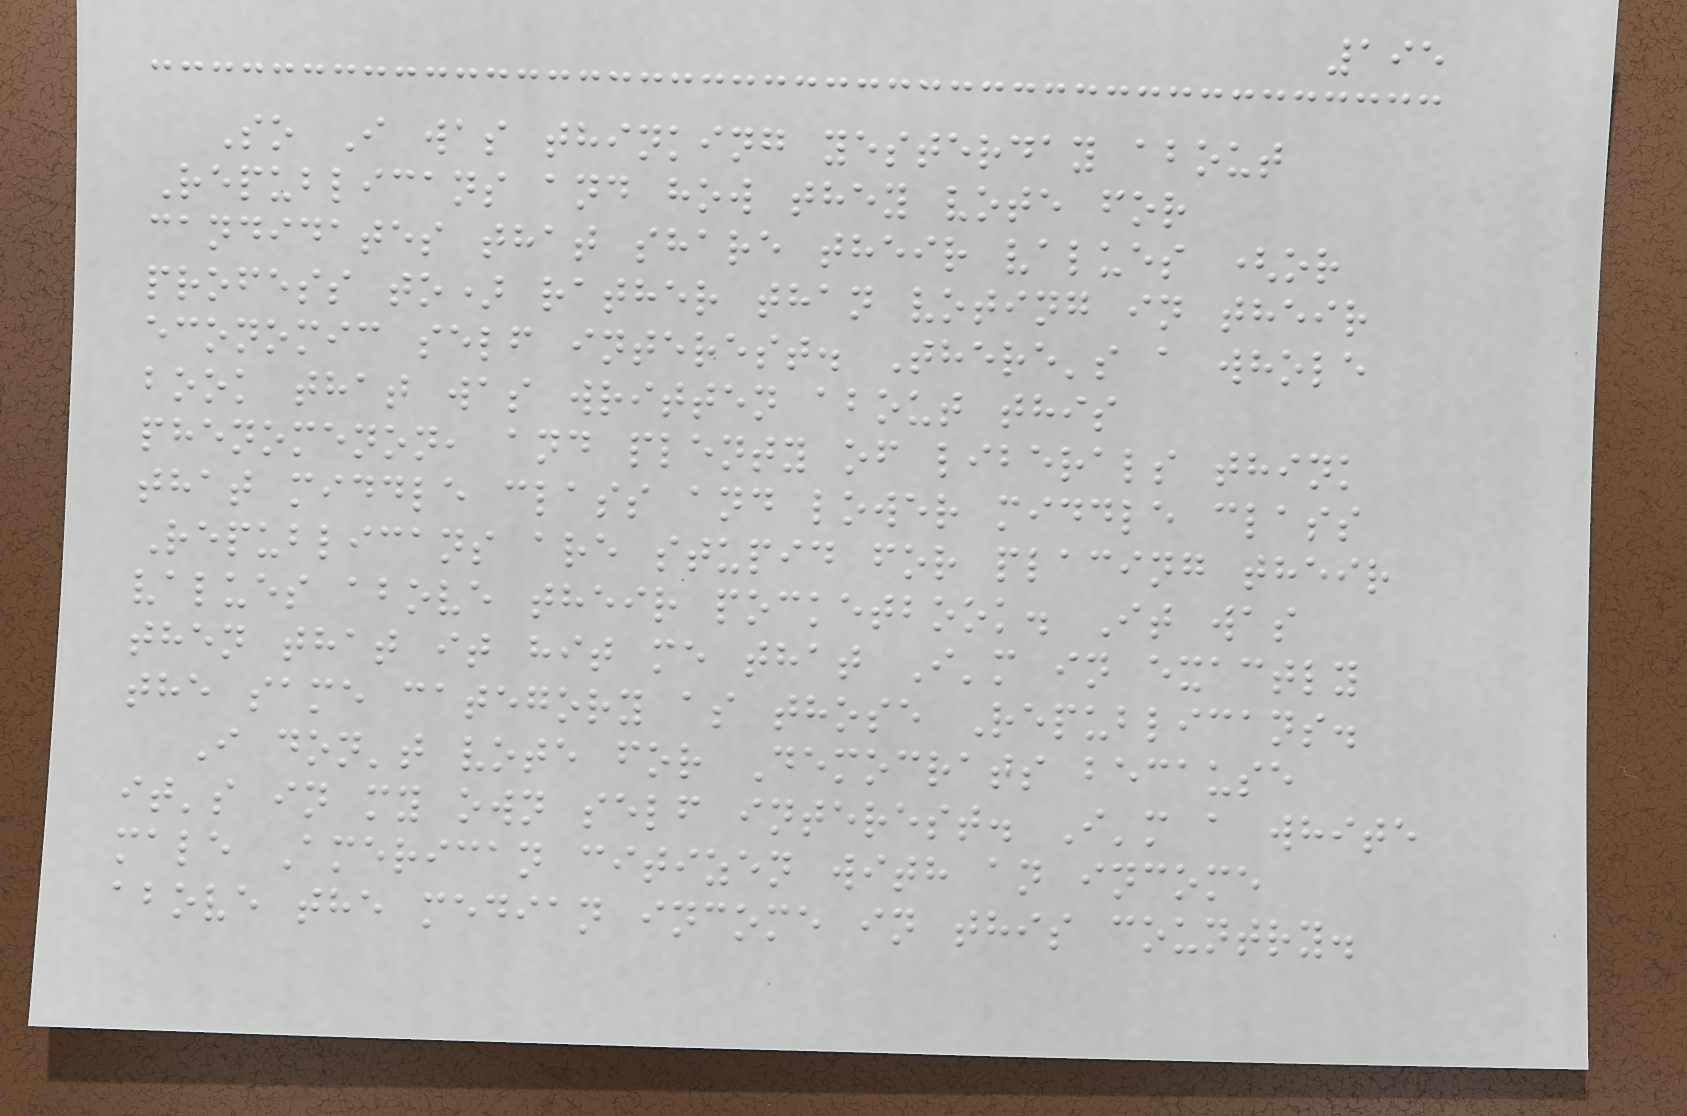195
So I was thinking yesterday about
Republicans and how they vote for
candidates that share their values (or
profess to) rather than voting in their
economic self interest. There's a whole
book that was written about this
phenomenon, and plenty of liberals think
that middle class and lower middle class
Republicans are stupid for placing their
values above their pocketbook. It was
then that it hit me that I'm in exactly
the same category as those Republicans.
I don't vote for Democrats because
it's in my own self interest. I'm a white
male American citizen with an income
above the median income in this country.
